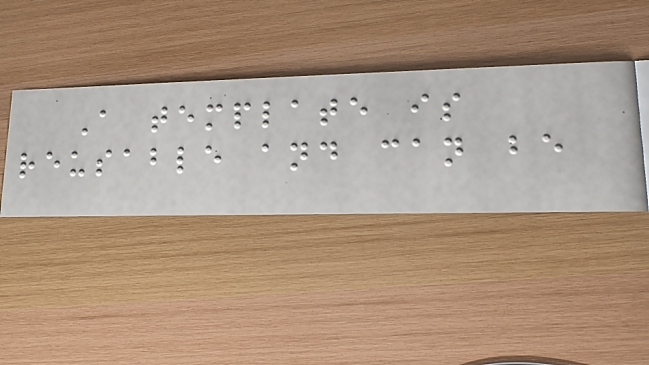A template is
reusable and can be
